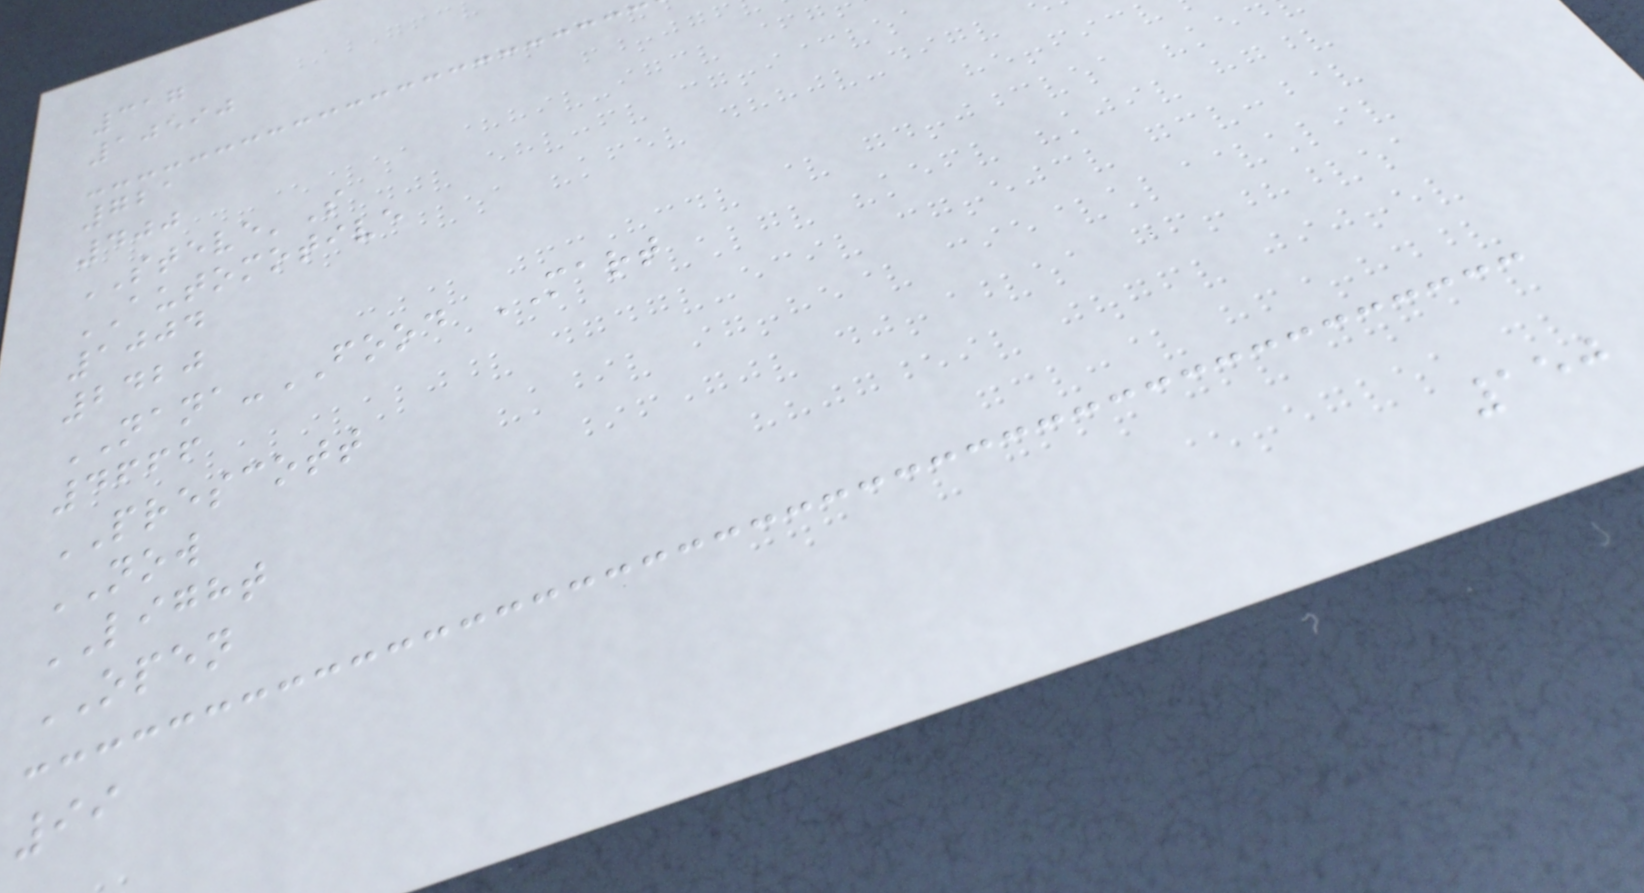317
10590
721
400
STEVE'S
AUTOMOTIVE
1004
2420
NANA-FOOD MART
4666
PRESCOTT
NOW
LIGHT
OPEN
99
150
